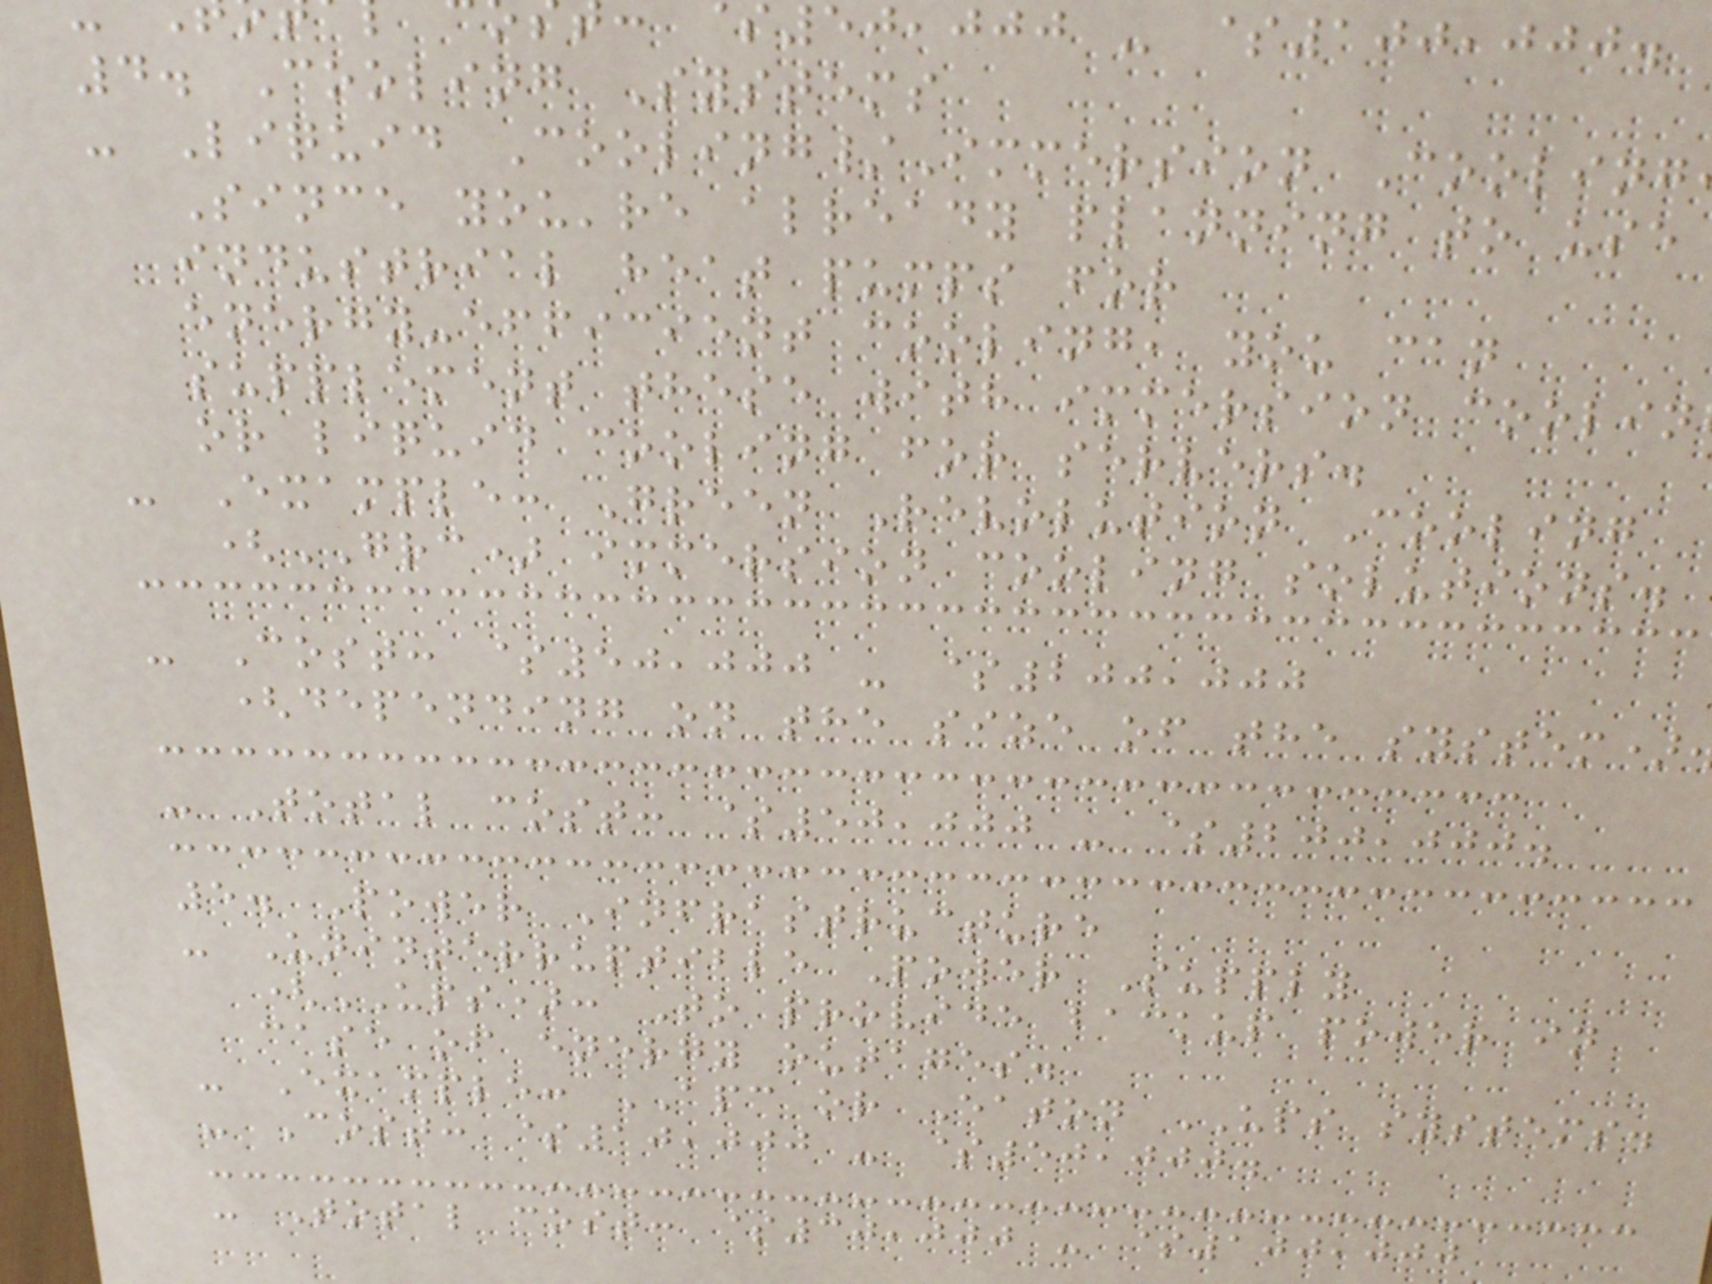$50,000 - $100,000.
4. Cooling Systems
- Liquid Cooling/Immersion Cooling
Since you're already planning to use
industrial heat pumps for
energy-efficient cooling, you can
supplement these with immersion coolin
or liquid cooling for servers.
- Example: Green Revolution Cooling
(GRC) immersion cooling solutions.
- Cost: $50,000 - $200,000
(depending on the size of the system)
- Total cost: $50,000 - $200,000.
5. Power Infrastructure
- Uninterruptible Power Supply
(UPS): To provide backup power in
case of energy outages.
- Example: APC or Eaton UPS systems.
- Cost: $10,000 - $50,000.
- Total cost: $30,000 - $100,000
